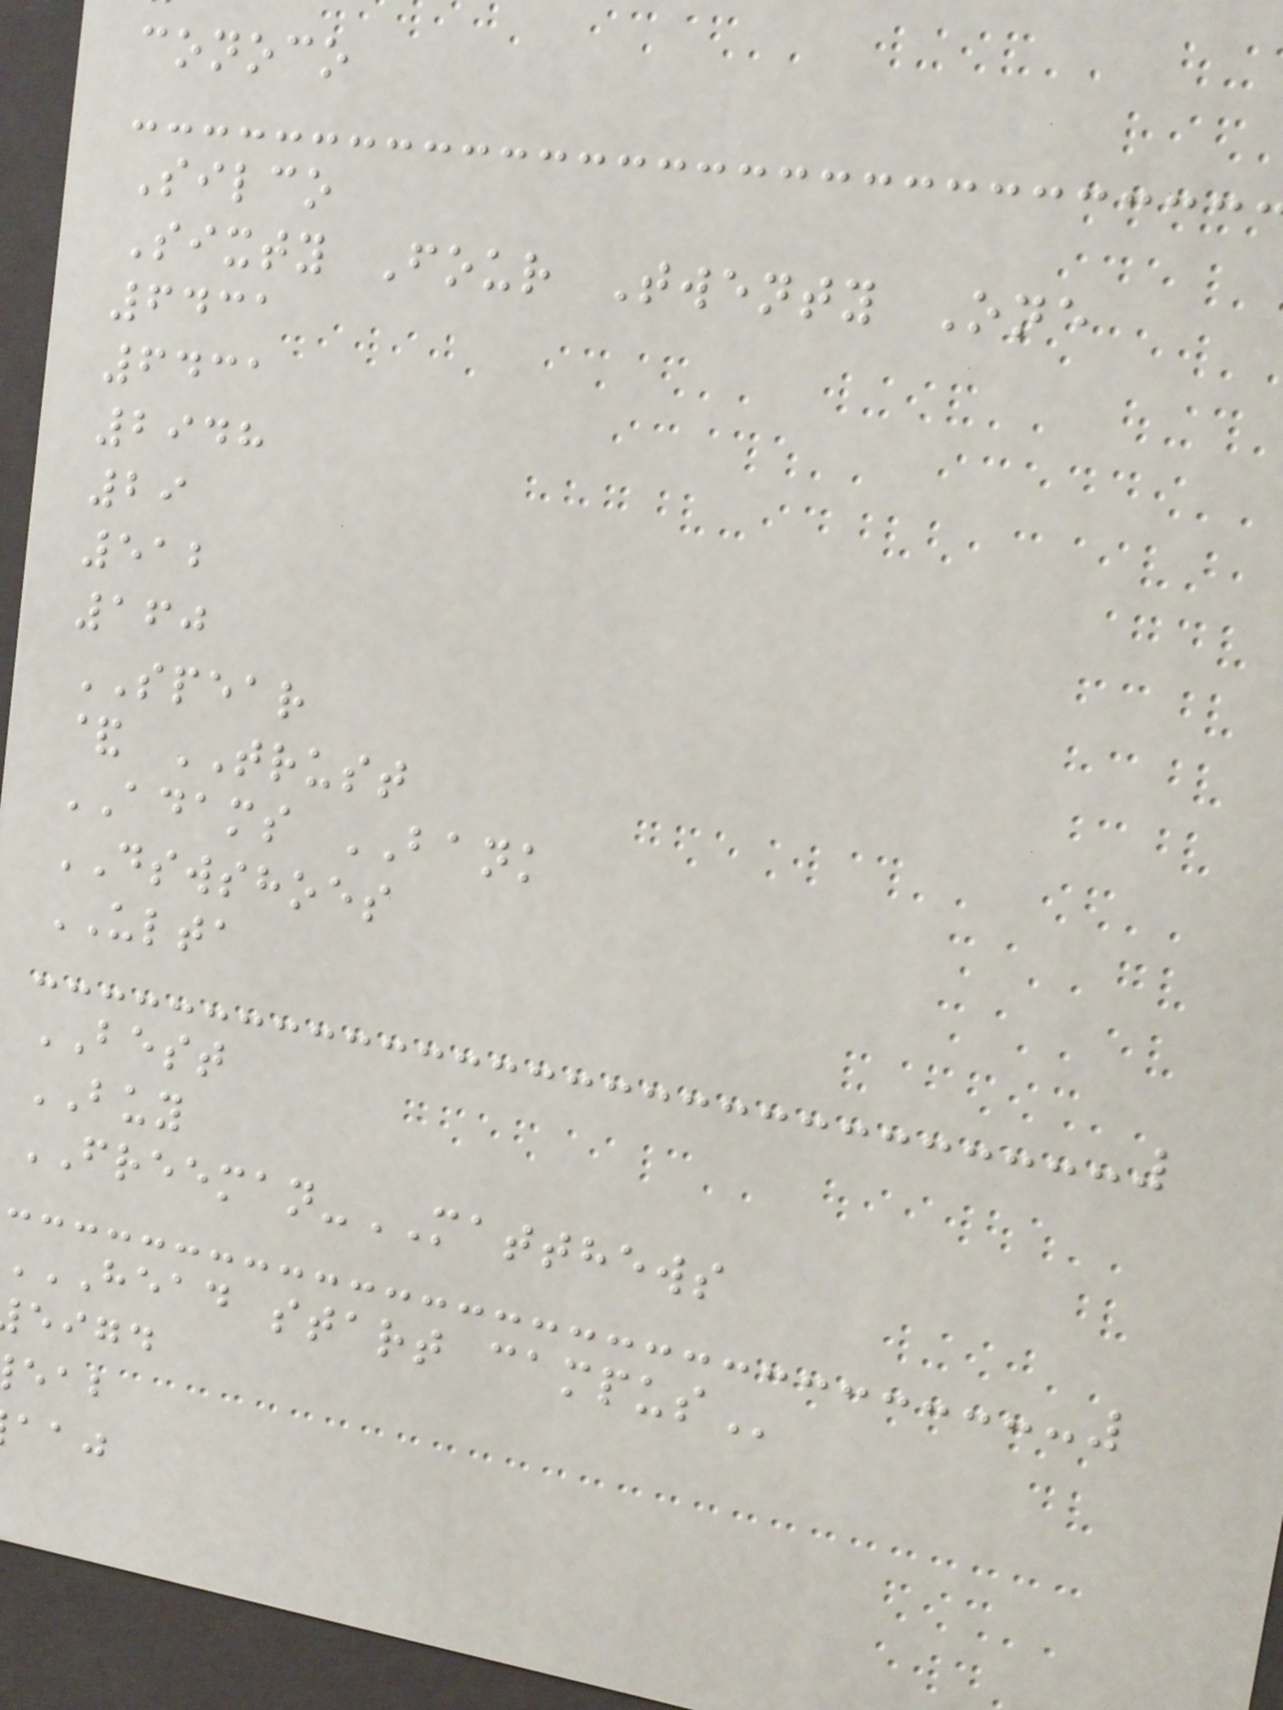conoco
Silco
Sixty Four Twenty One
6431
6431
2948
29
512
160
SPEAR
& TRUST
ADAMS BANK
DSWSHOES
ULTA
BEST
BUY
FREEMAN-MATTHEWS
HEAD START CAMPUS
eigd
